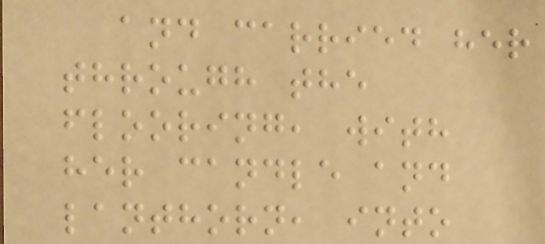and carried her
through the
flooring, with
her candle and
lanthorn, into
